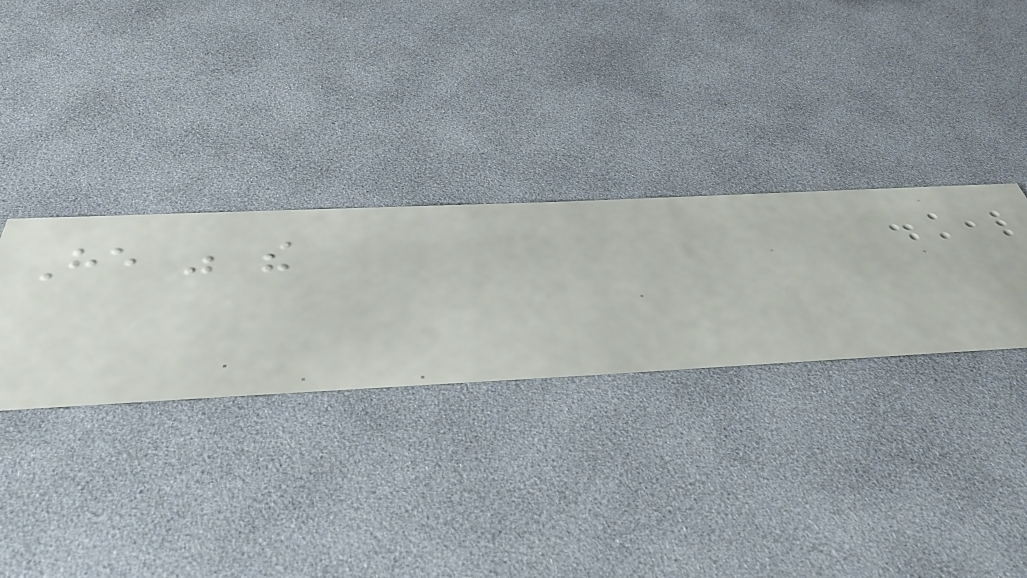He was the
